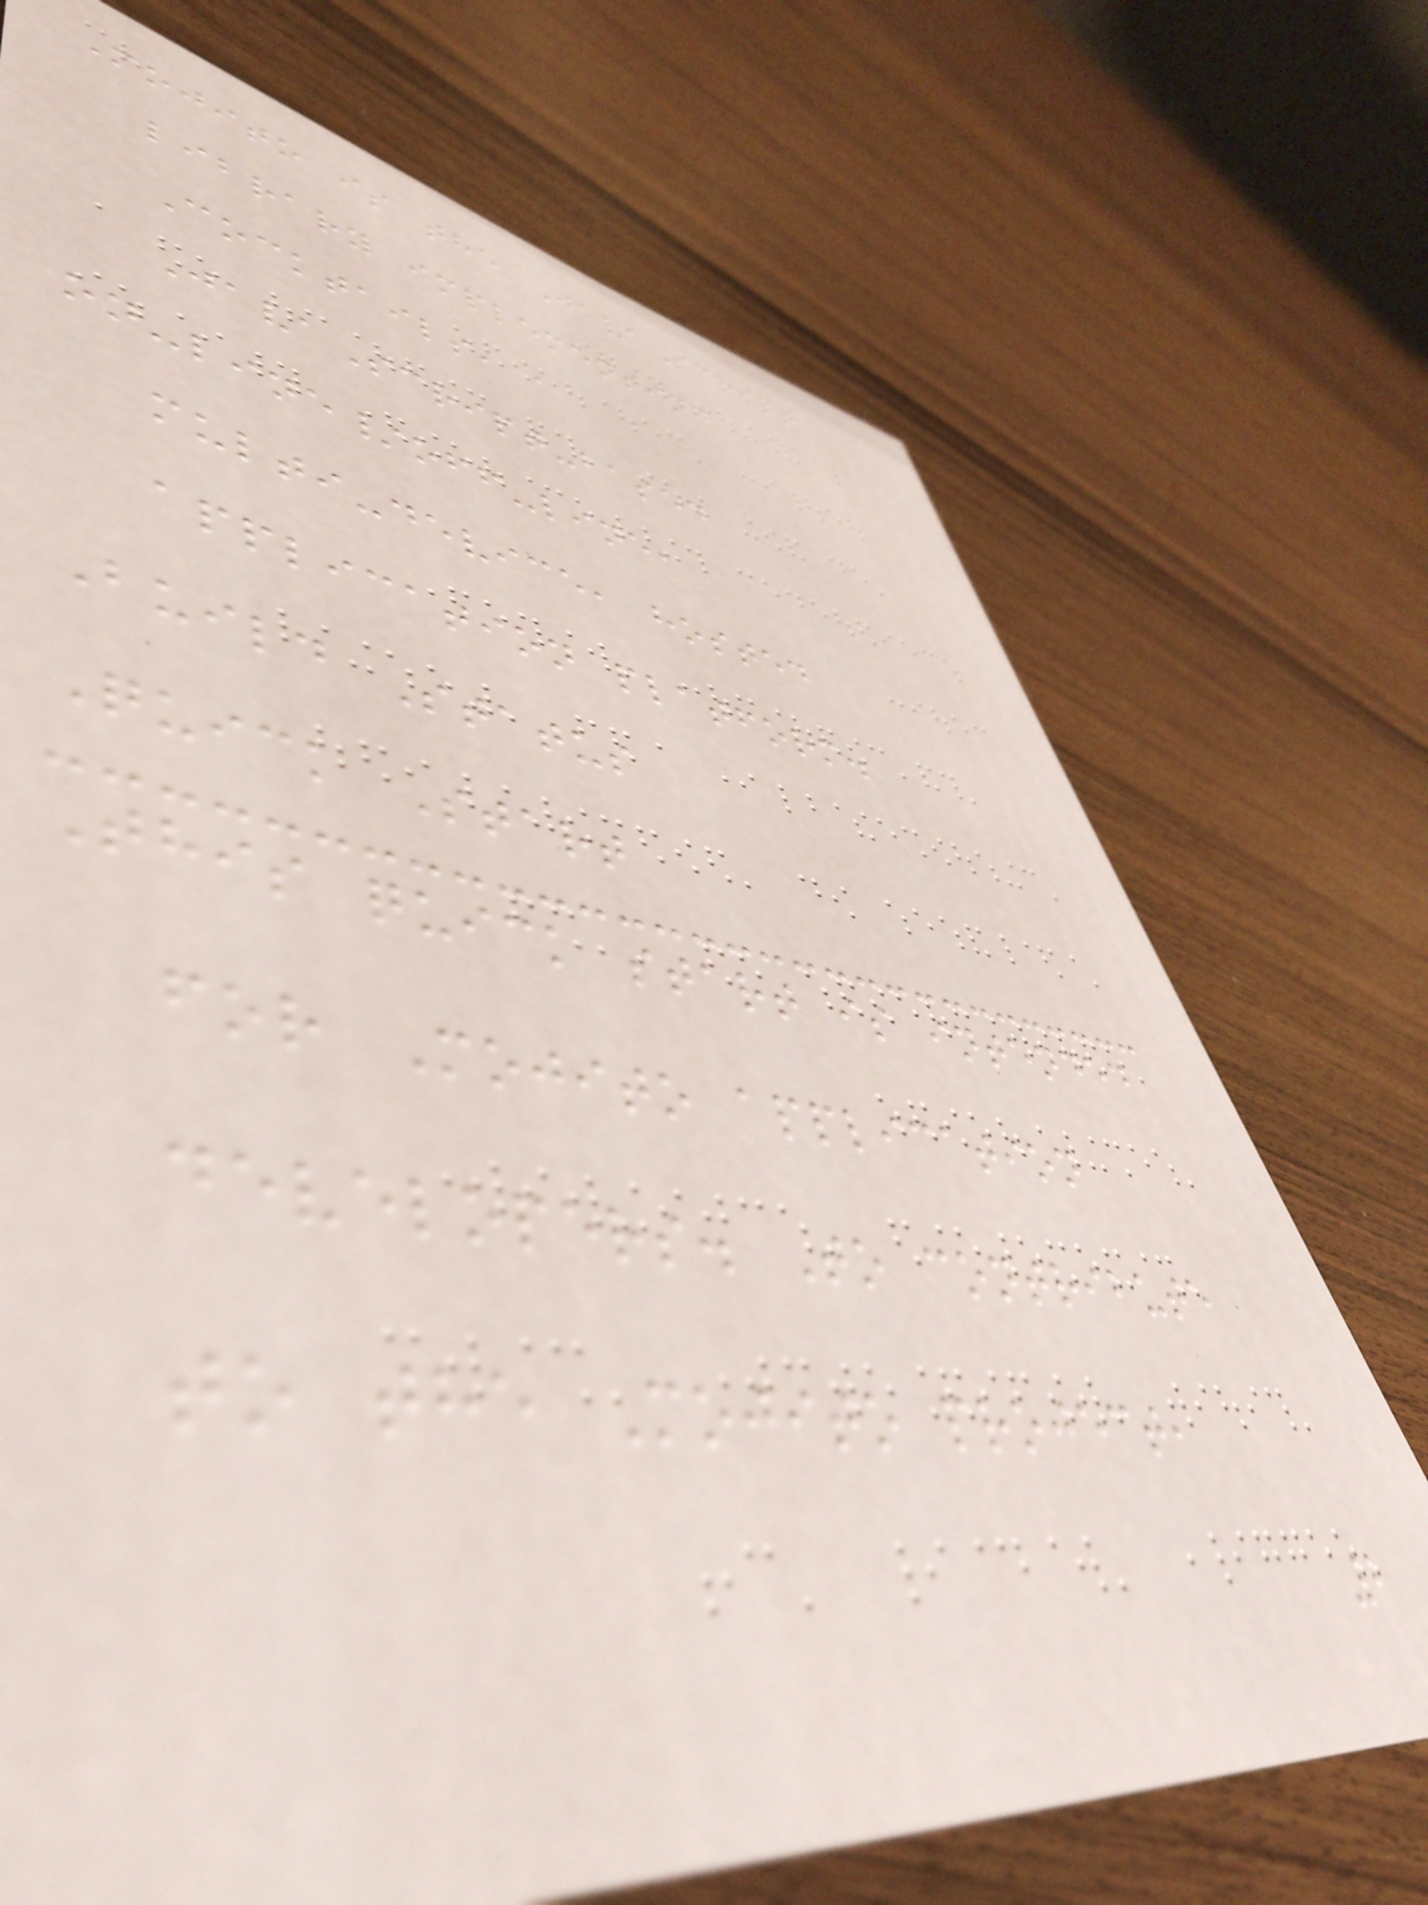Mojito is the JavaScript
library implementing
Cocktails, a
JavaScript-based
on-line/off-line,
multi-device, hosted
application platform.
Build Status
Quick Start
This quick start is intended
for Mojito application
developers. To contribute
to the Mojito project,
2
